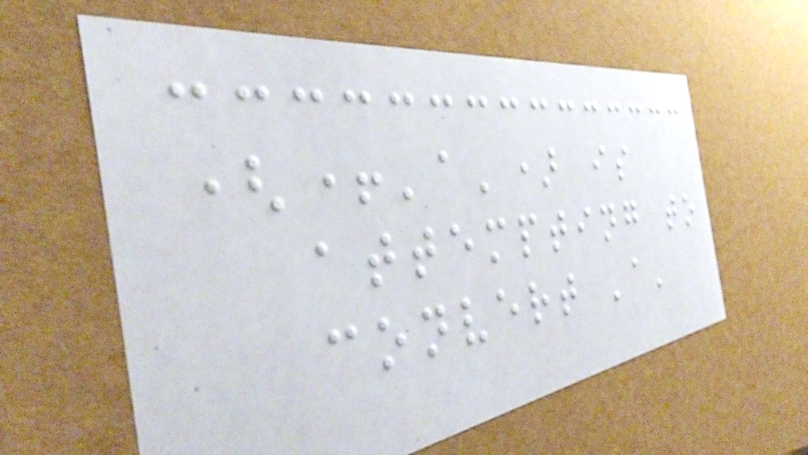(+'a') is
attempting to
convert 'a'
